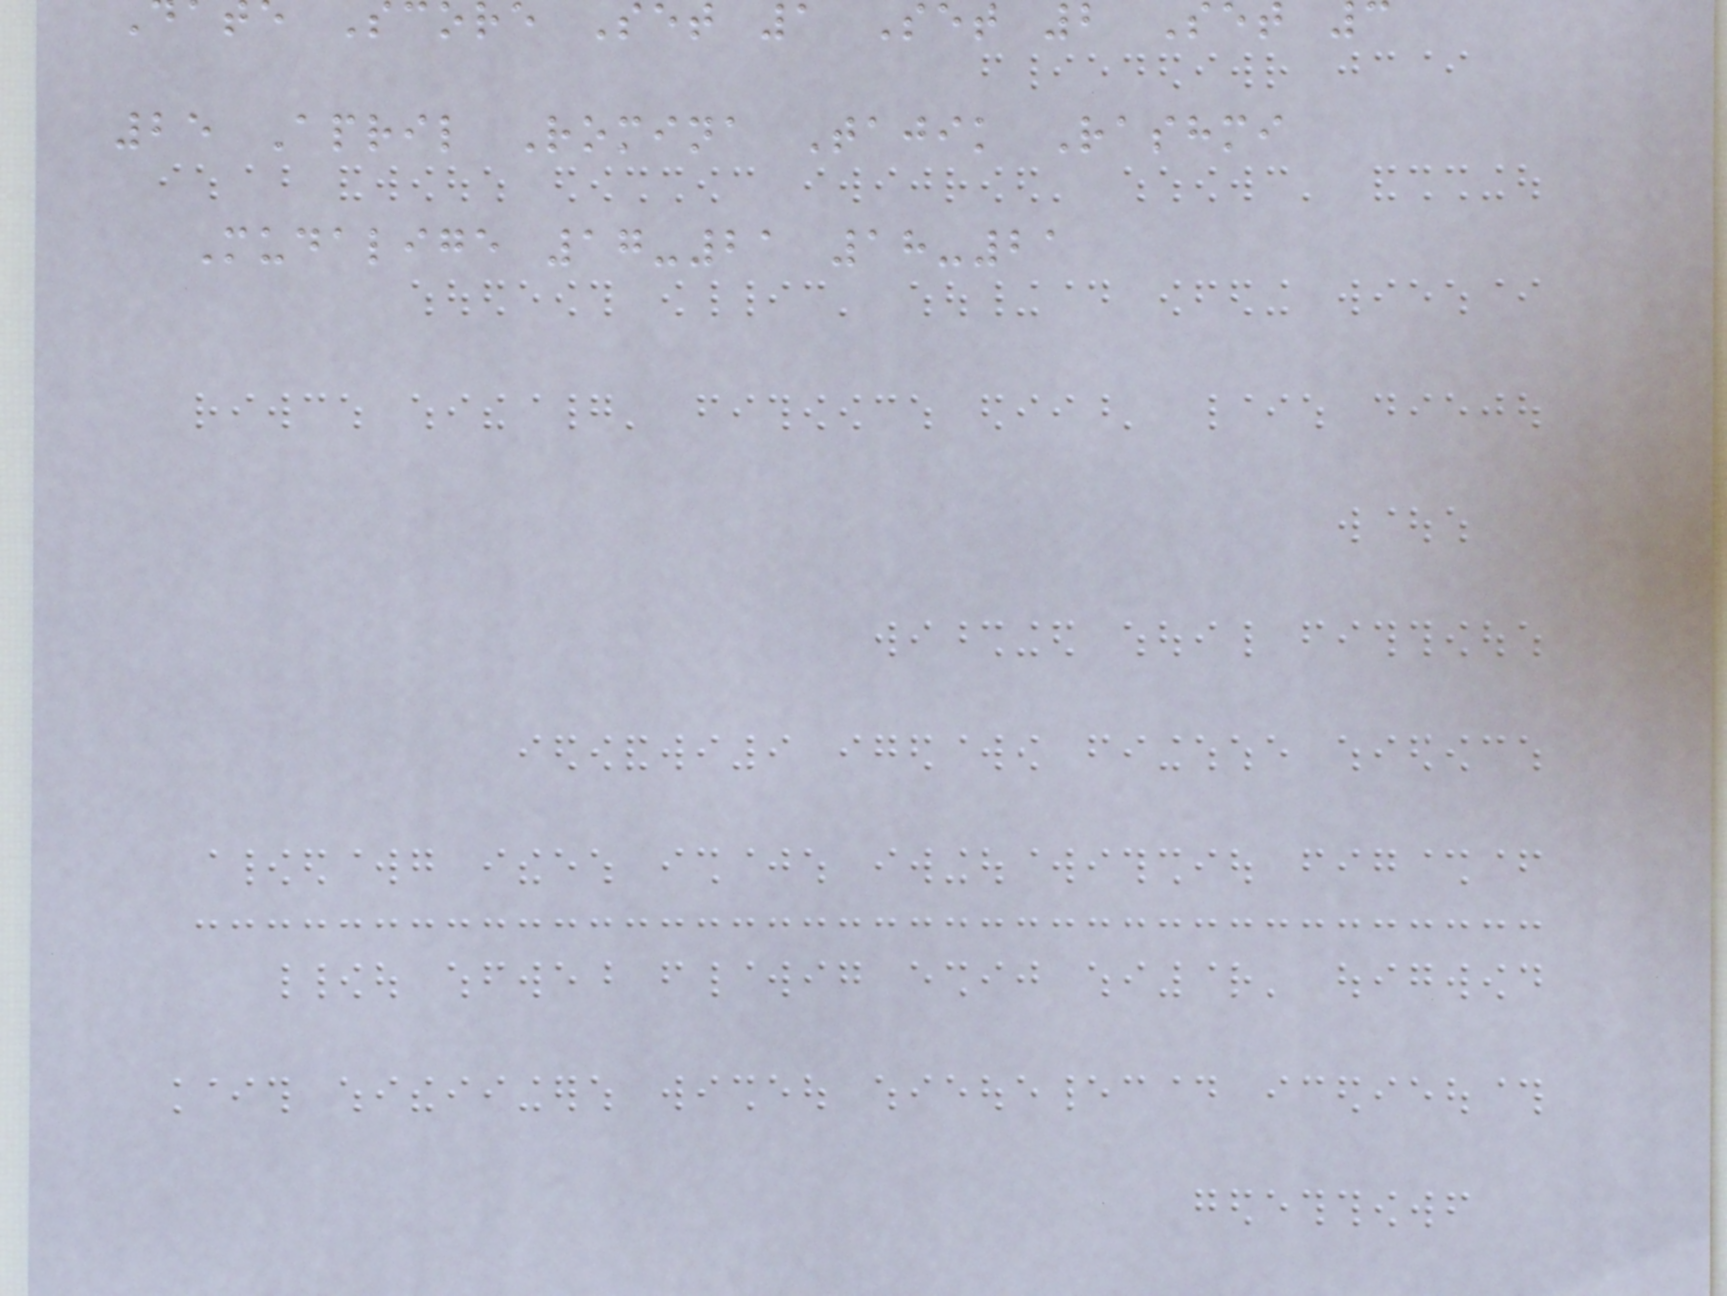core Set 1 Set 2 Set
25 April Romina Tajik Rashmi
Mudalige 17-21 18-21
